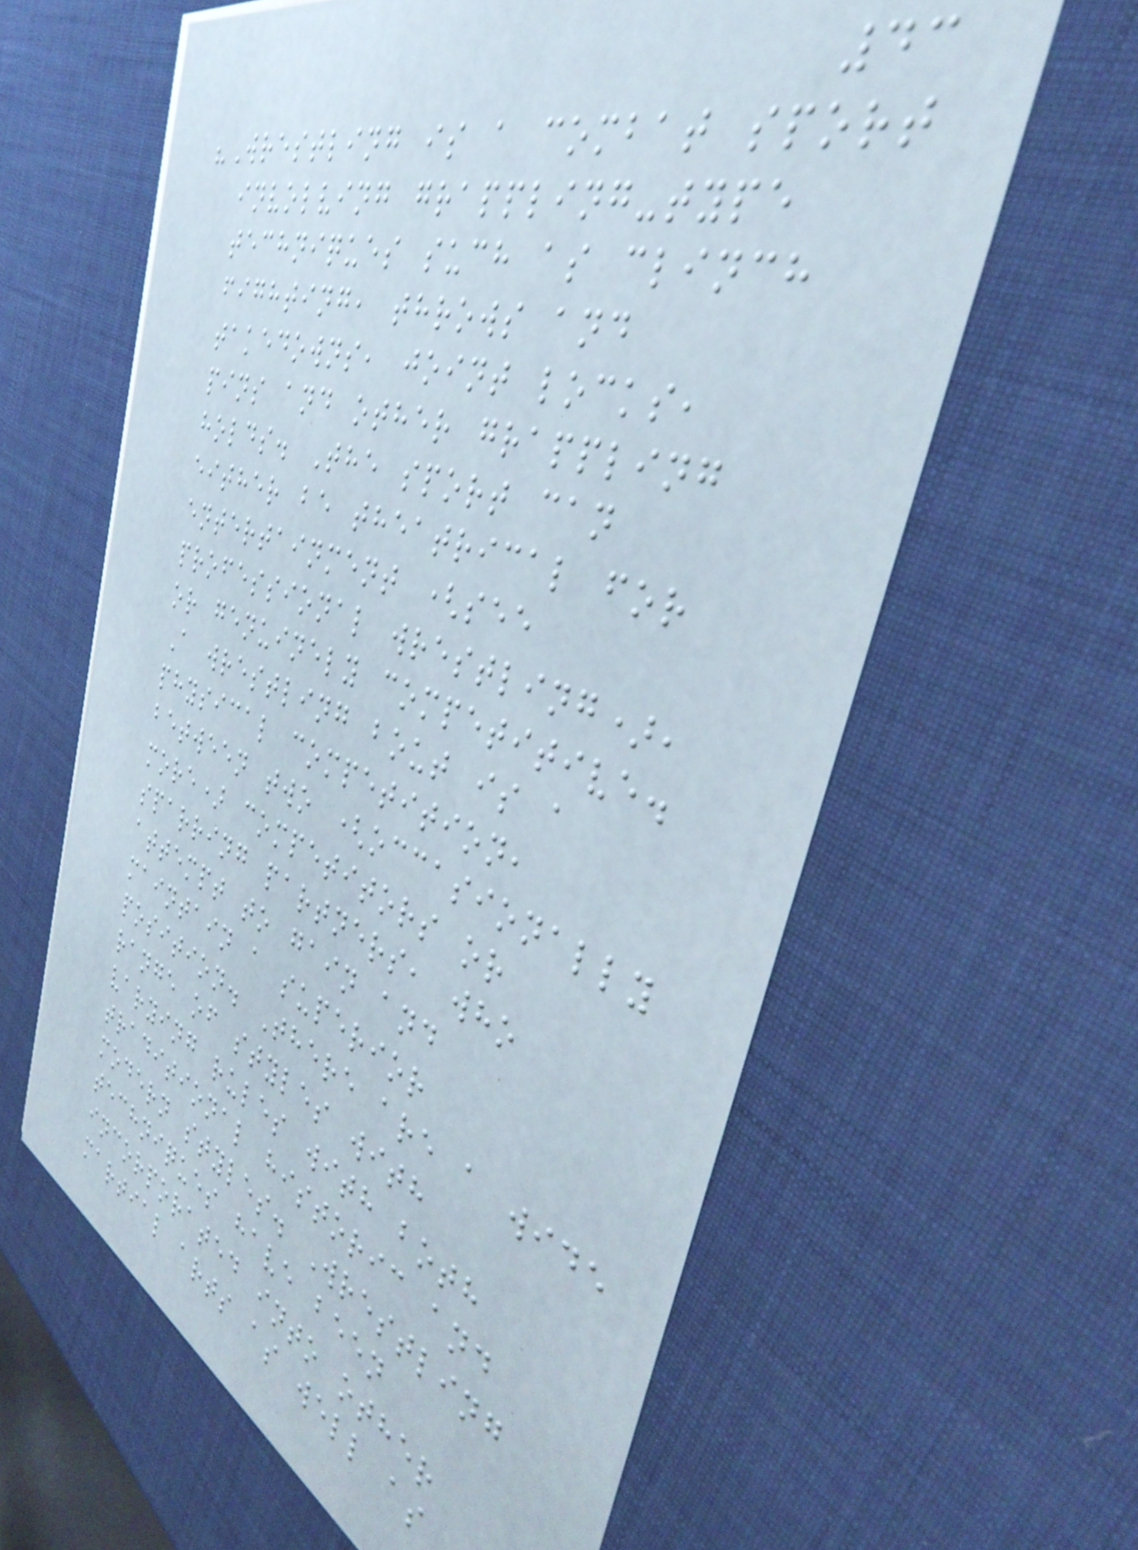43
"Wrestling is a combat sport
involving grappling-type
techniques such as clinch
fighting, throws and
takedowns, joint locks,
pins and other grappling
holds. The sport can
either be theatrical for
entertainment (see
professional wrestling),
or genuinely competitive.
A wrestling bout is a
physical competition,
between two (occasionally
more) competitors or
sparring partners, who
attempt to gain and
maintain a superior
position. There are a wide
range of styles with
varying rules with both
traditional historic and
modern styles. Wrestling
techniques have been
incorporated into other
martial arts as well as
